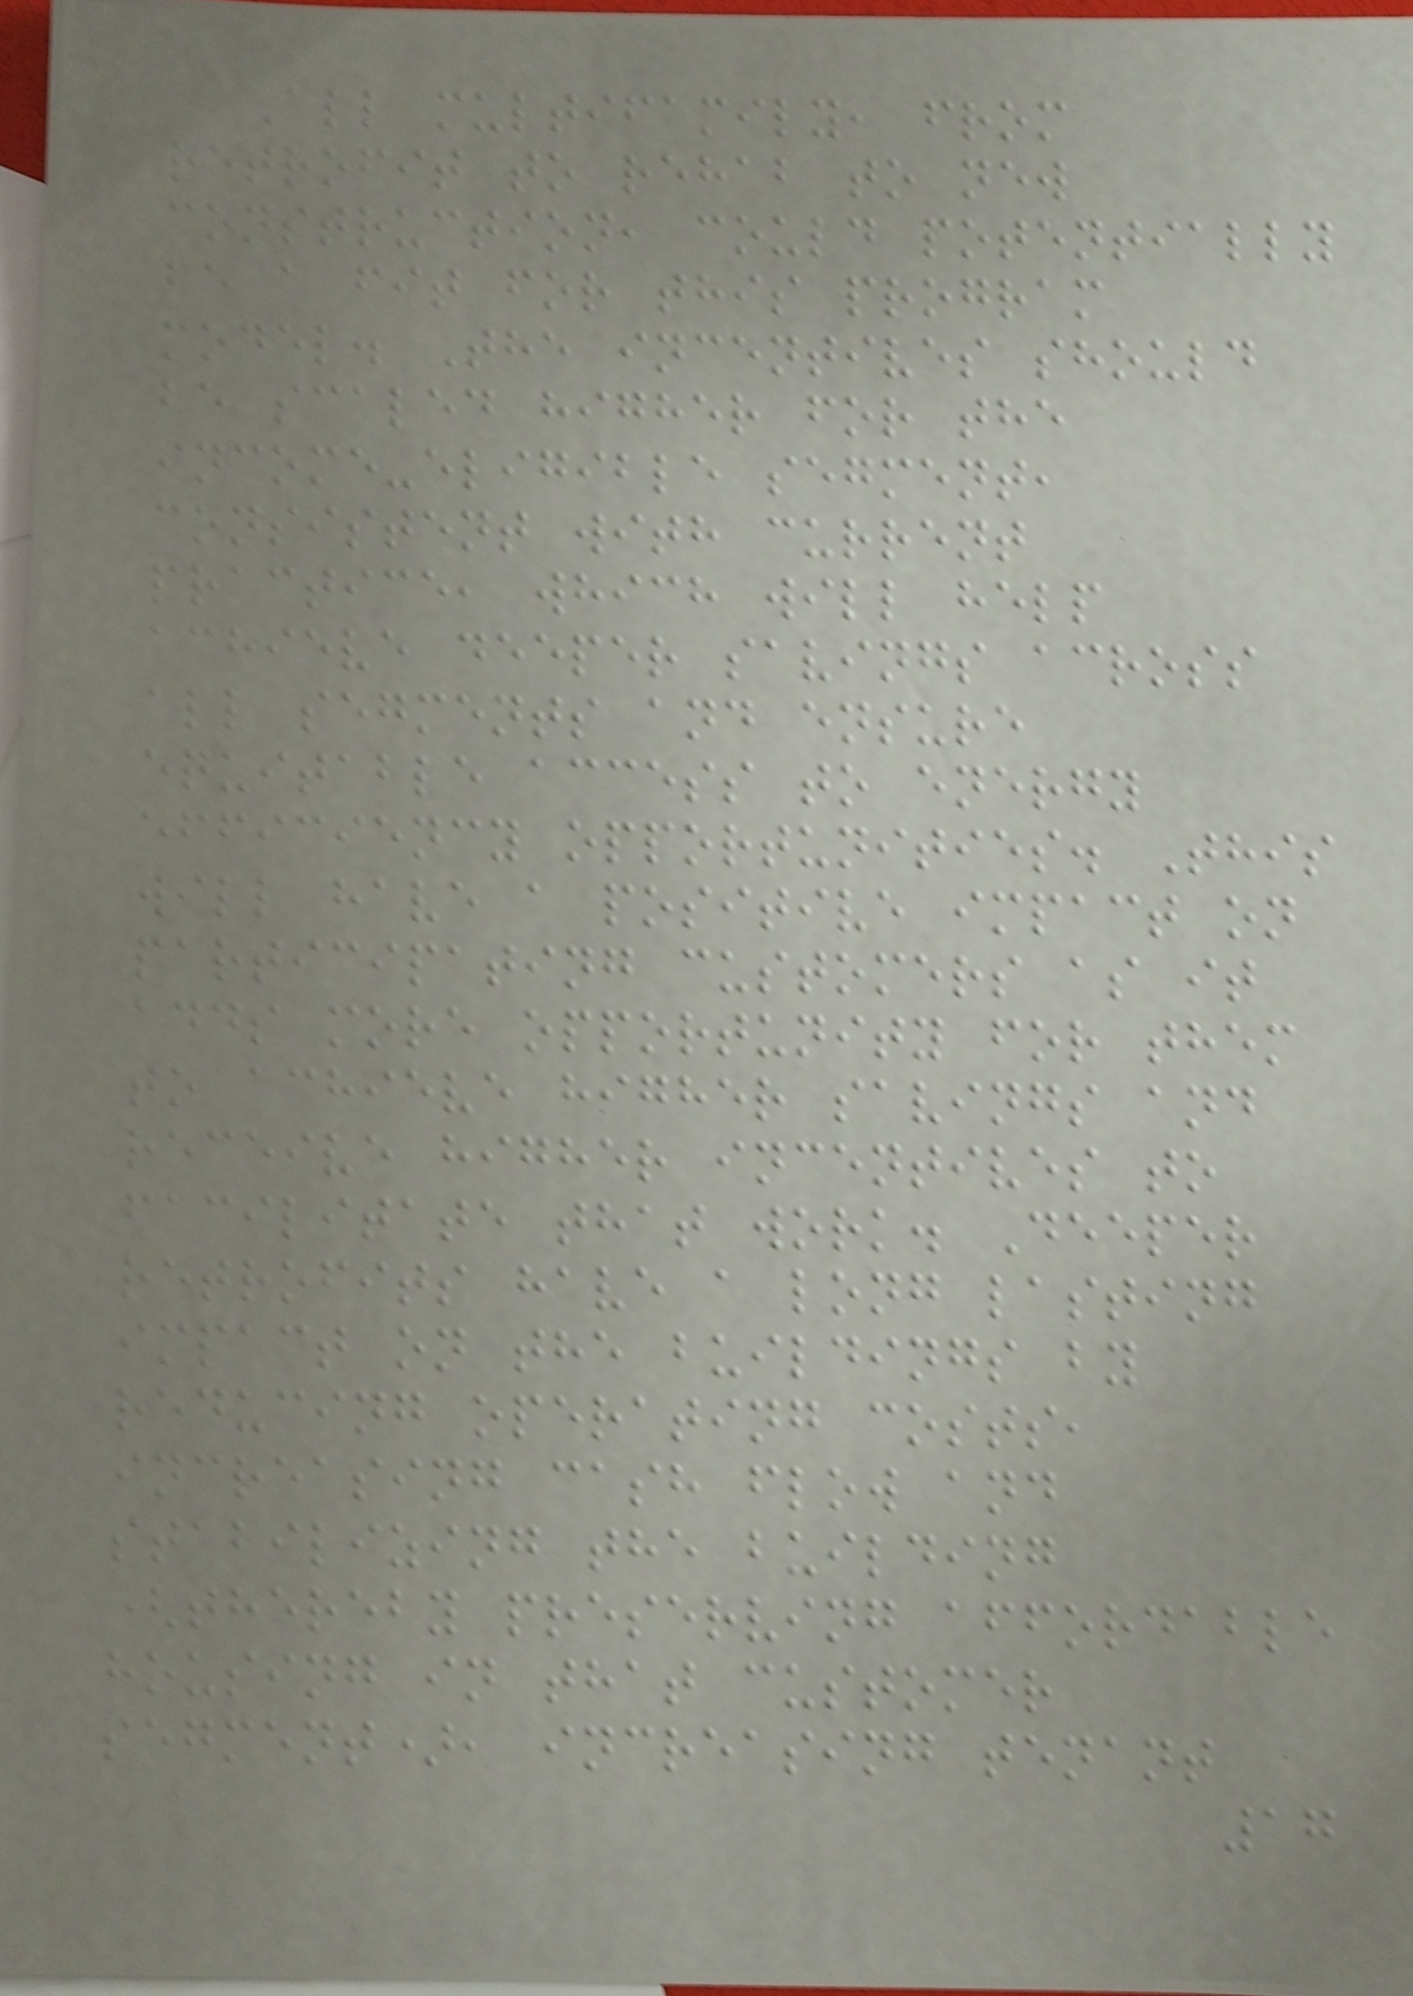All multifamily, from
retrofit to rehab to new
construction, could potentially
be a fit for this program
model. The incentives should
be scaled higher for the
income-eligible segment,
consistent with current
practice, which will help
achieve deeper savings across
all segments and ensure
equitable access to energy
efficiency opportunities. This
will have a positive impact on
participating customers as it
adds more opportunity for them
to achieve higher savings and
receive higher incentives to
facilitate that work. Deeper
retrofits have a long lasting
impact on the buildings by
reducing operating costs,
increasing cash flow and
stabilizing the building
(thereby preserving affordable
housing in that customer
segment), increasing tenant
17
